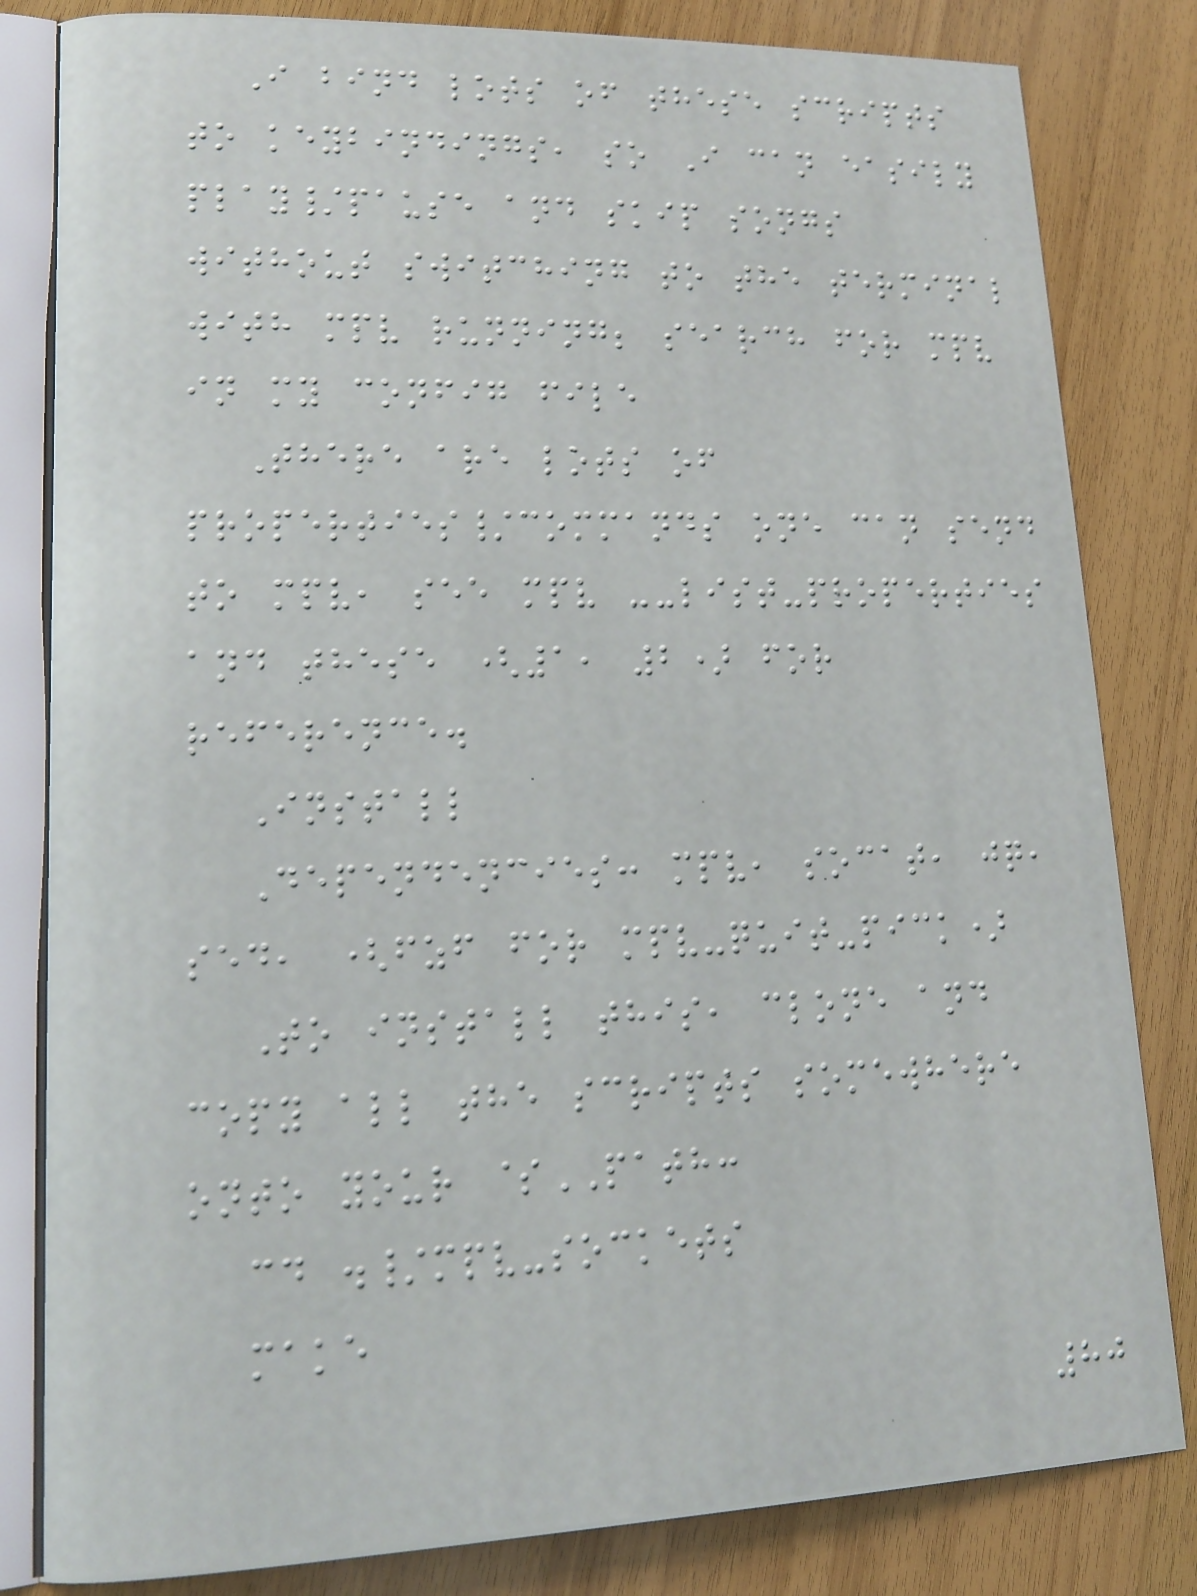I bind lots of these scripts
to keybindings, so I can easily
play/pause and skip songs
without switching to the terminal
with mpv running; search for mpv
in my config file
There are lots of
properties/commands one can send
to mpv, see mpv --list-properties
and these (1, 2) for
reference.
Install
Dependencies: mpv, socat, jq,
sed, (fzf for mpv-quit-pick)
To install this, clone and
copy all the scripts somewhere
onto your $PATH:
cd ./mpv-sockets
make
80
